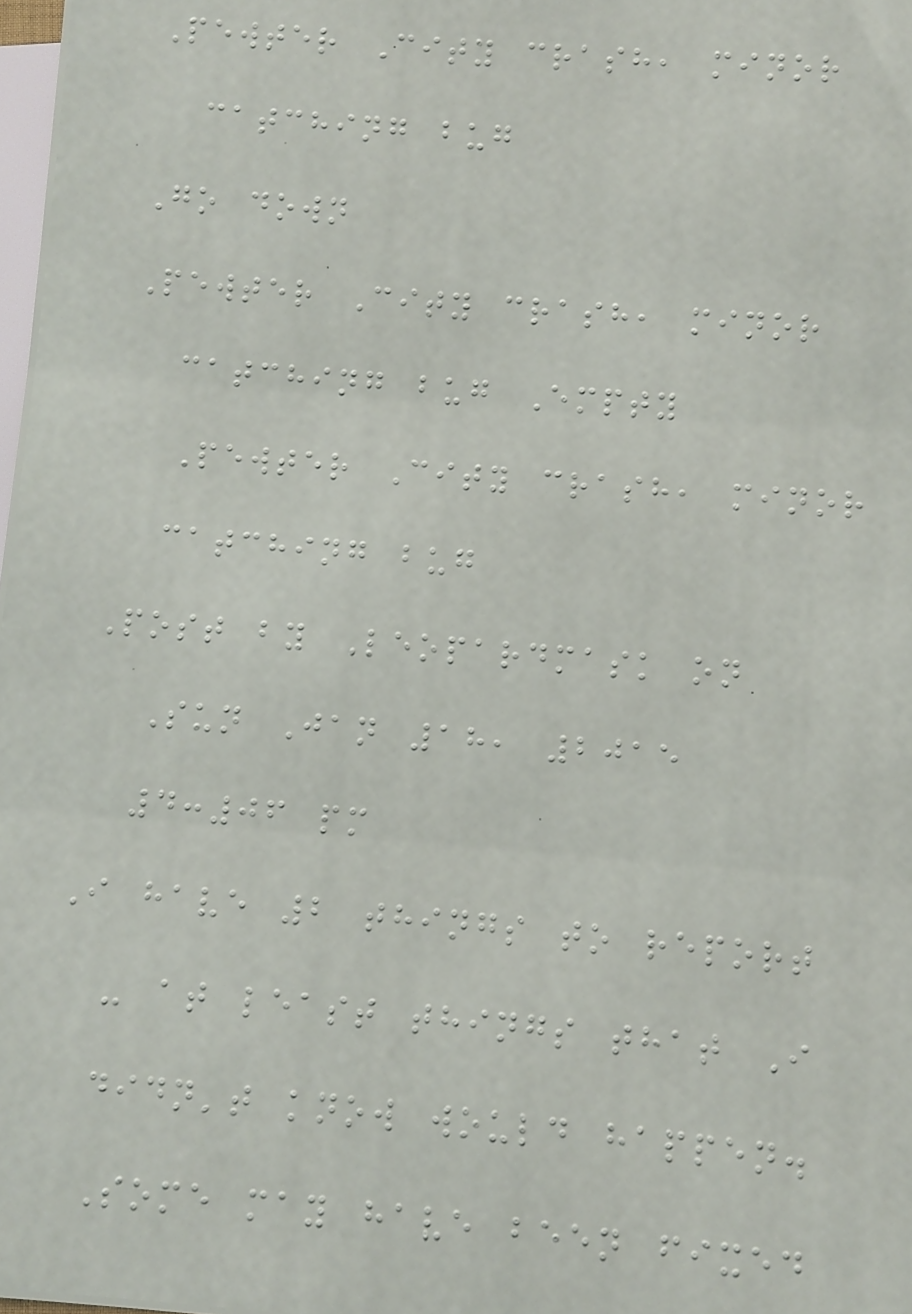Pewter City crash, minor
catching bug
Go down
Pewter City crash, minor
catching bug Empty
Pewter City crash, minor
catching bug
Post by Leopardmask on
Sun Jan 18, 2015
4:06 pm
I have 2 things to report
- at least things that I
didn't know would happen.
Some may have been fixed
